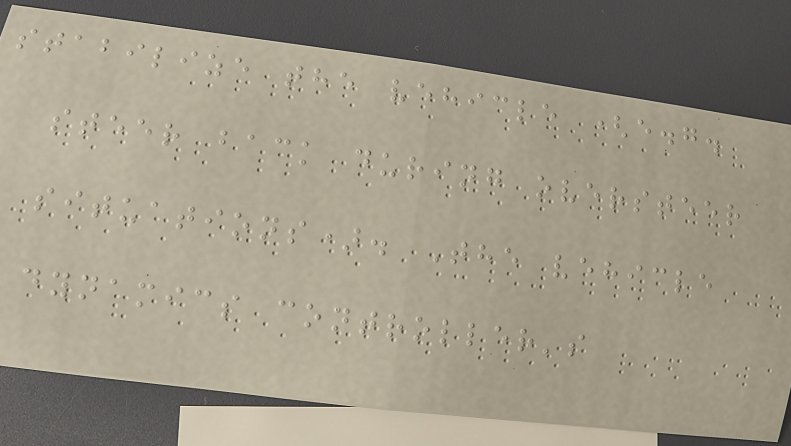stabilize the vehicle (e.g.
steer back during oversteer
situations). The vehicle
dynamics controller's
